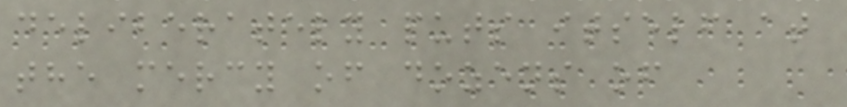deliberately puts itself at
the mercy of dozens of
